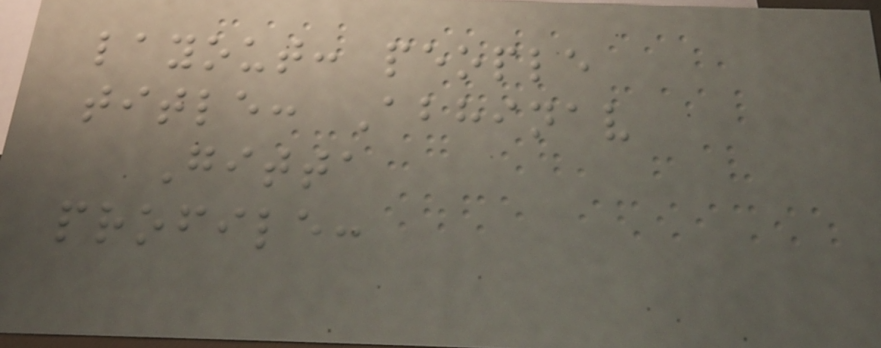layout: people
title: Abhinav
Gitta
profile:
